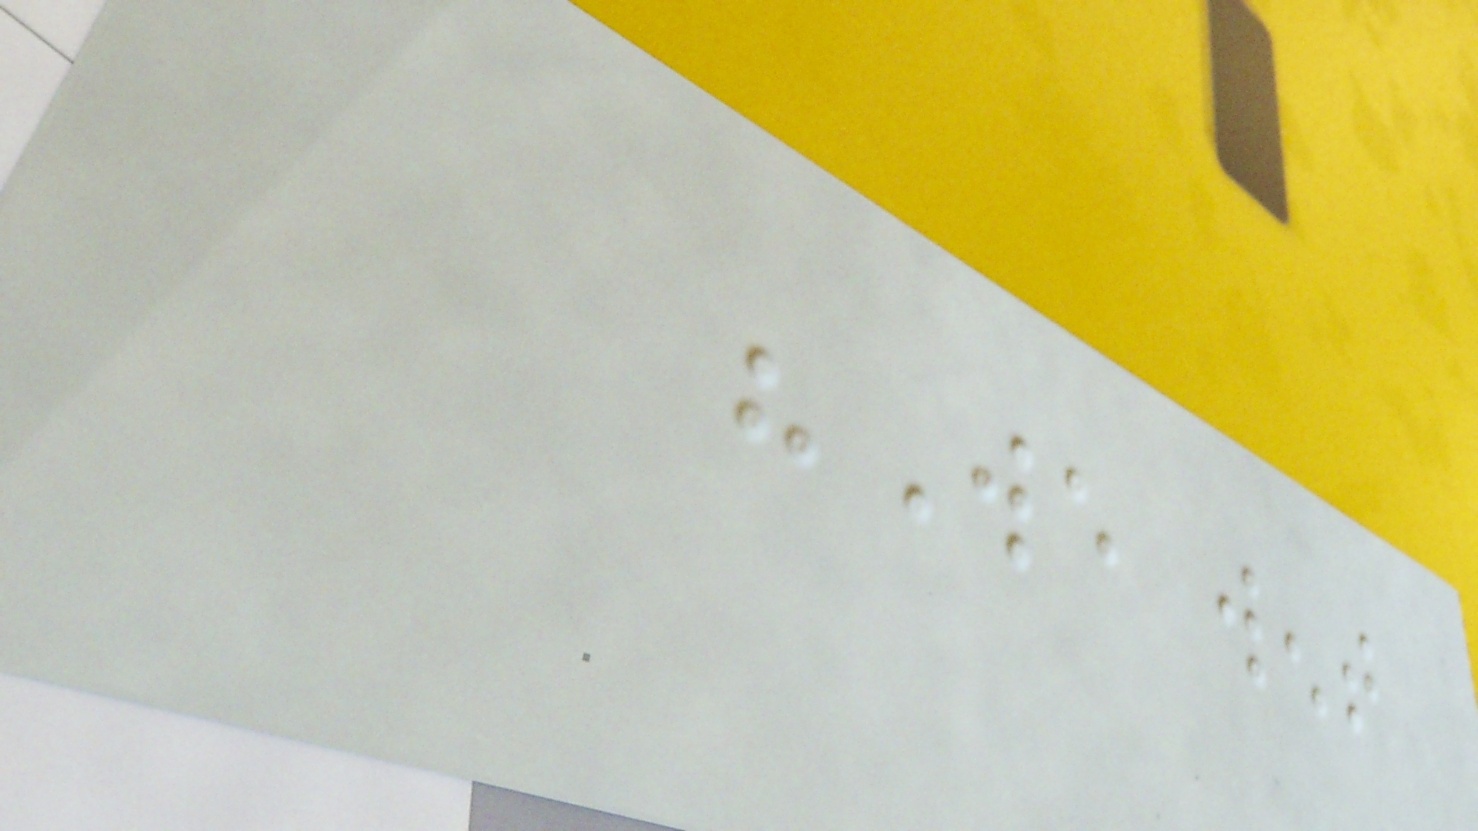"We went
